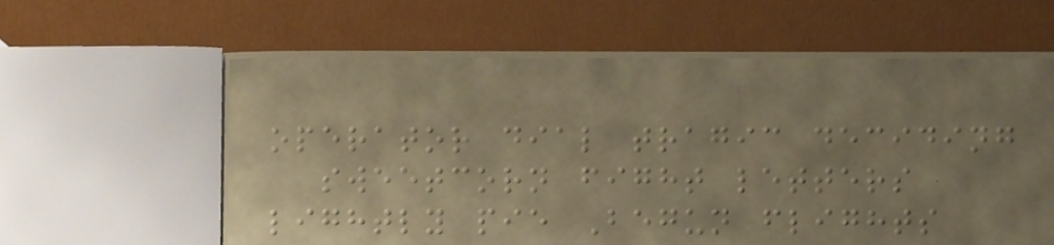operator dial tragic deciding
sweetcorn fight letters
lightly pie Begun flights
